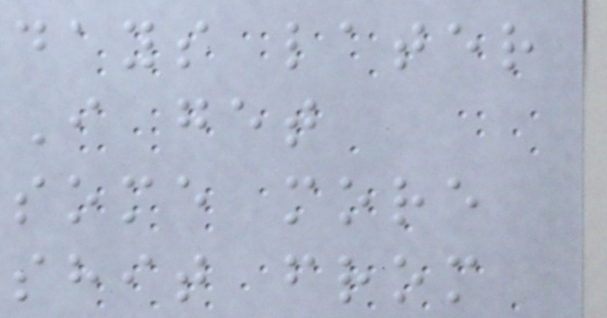days later
I get
some more
shit from
